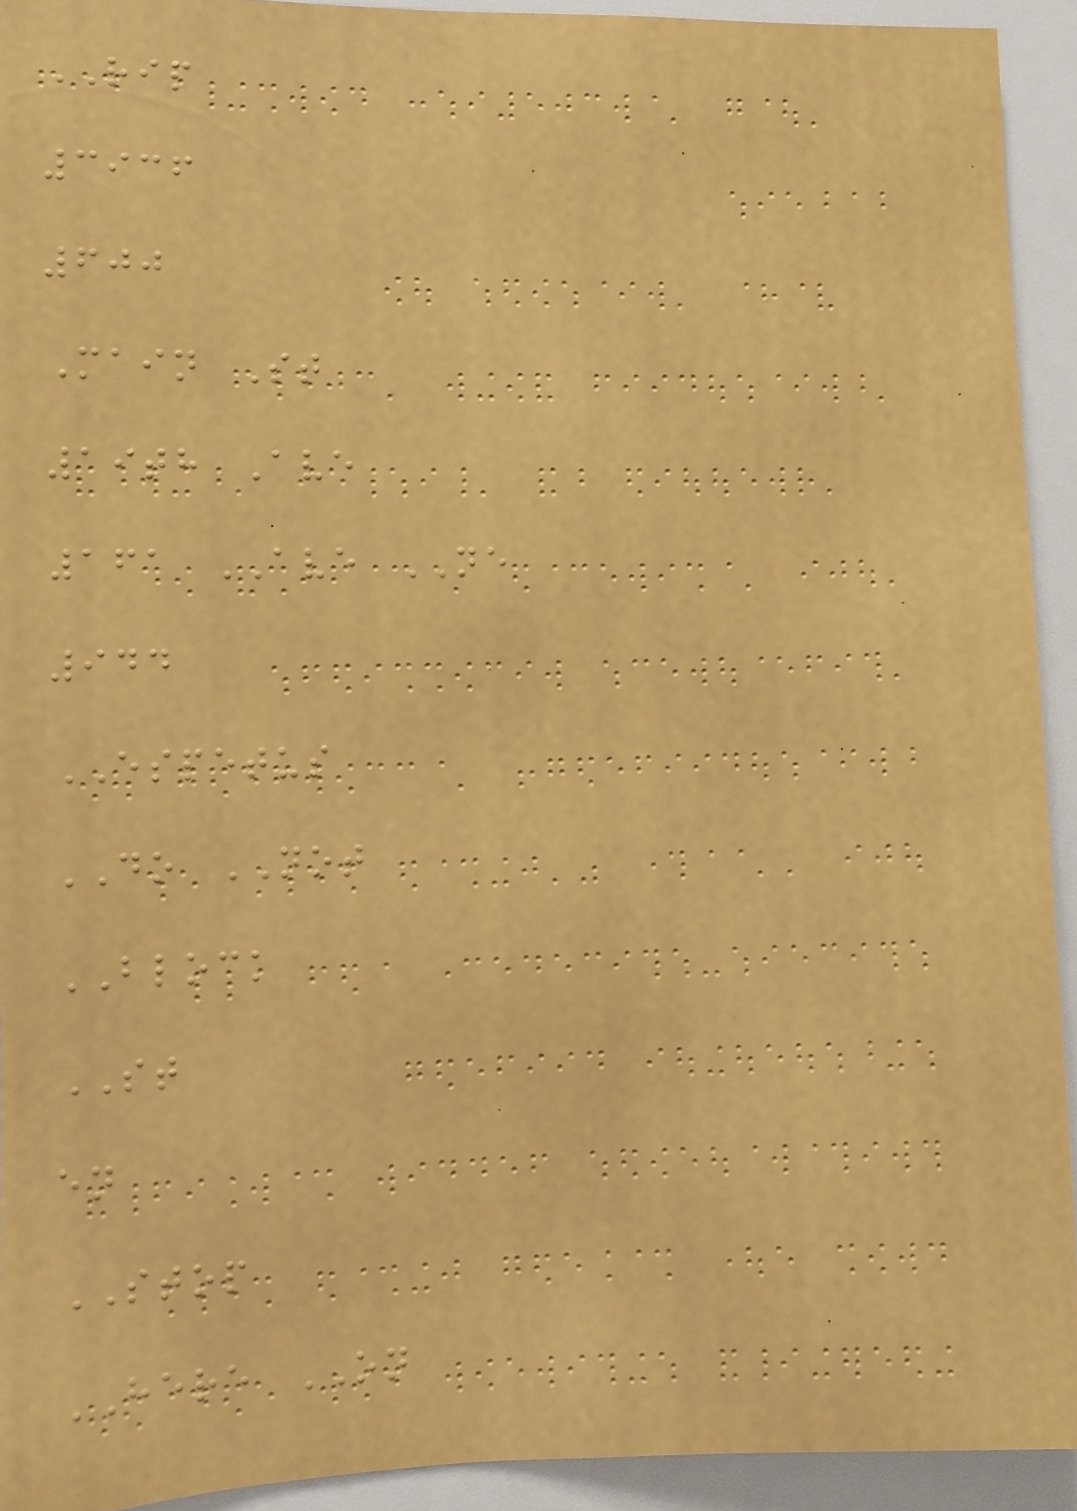RIP
3936
600
Main St
19th Ave
161 AVE NE
944
ESPETUS
DO NOT
BLOCK
ST
en
STOP
HERE ON
